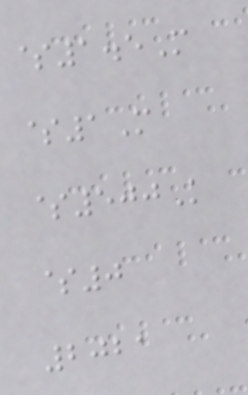$1.5M
$1M
$500K
$0
2021
